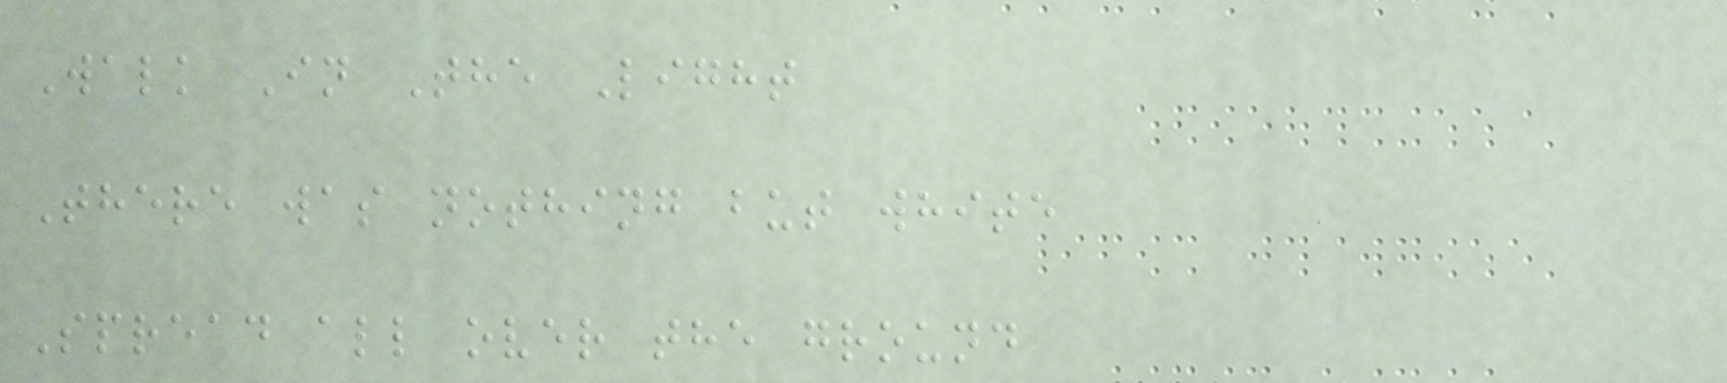Walk In The Light
There was nothing but white
Spread all over the ground
